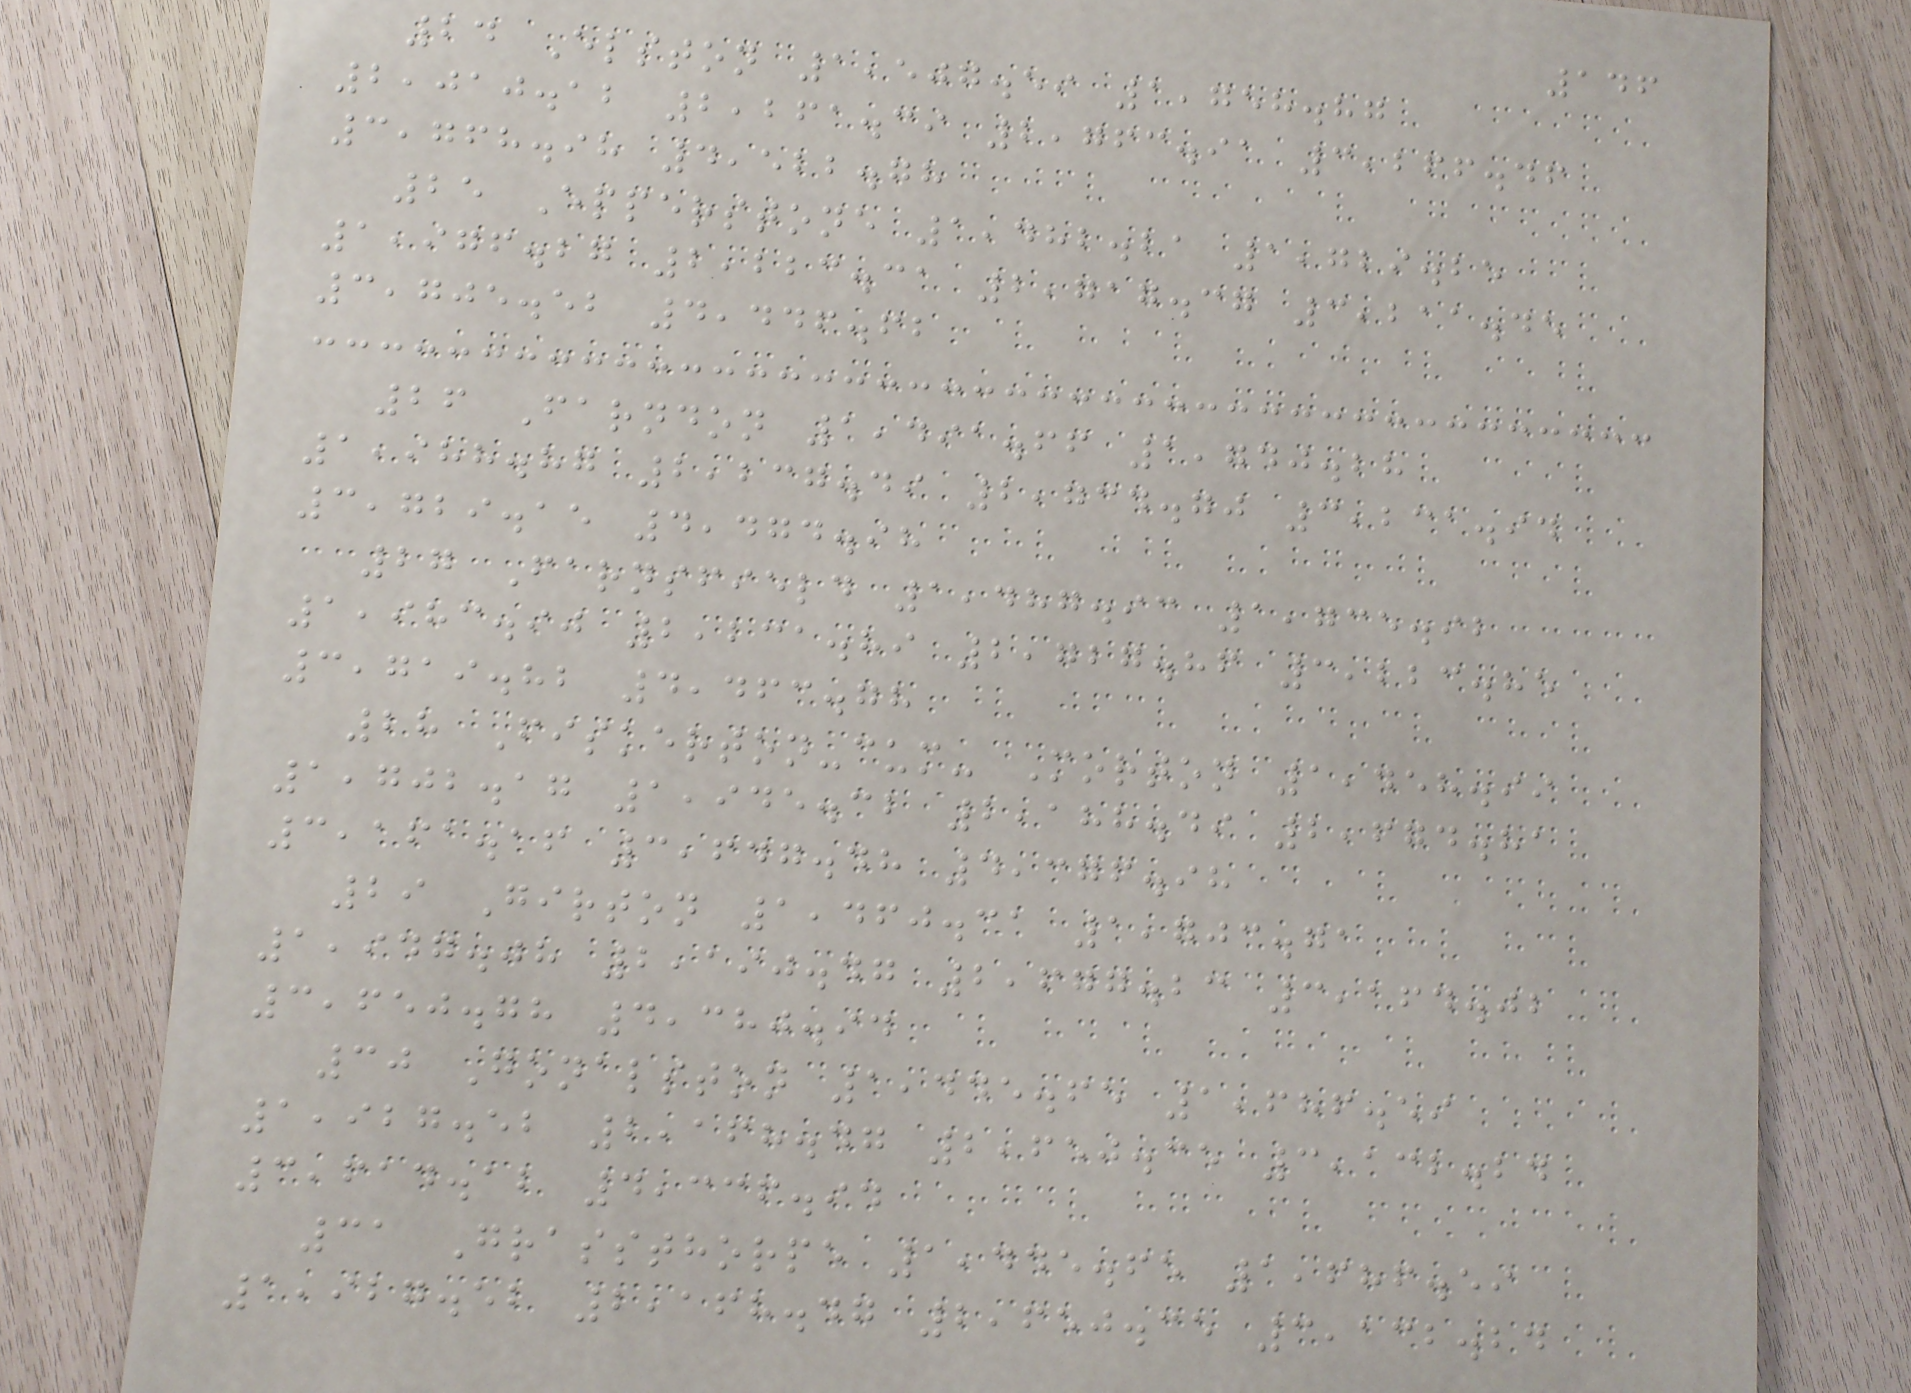146
24 Elston 1,507.59 1,758.87
2,010.12 2,261.39 2,763.91 3,266.46
3,768.98 4,522.78
25 Epperstone 1,482.21 1,729.25
1,976.27 2,223.31 2,717.37 3,211.45
3,705.52 4,446.62
26 Farndon 1,491.66 1,740.28
1,988.87 2,237.49 2,734.70 3,231.94
3,729.15 4,474.98
27 Farnsfield 1,487.93 1,735.92
1,983.90 2,231.89 2,727.86 3,223.85
3,719.82 4,463.78
28 Fiskerton-cum- Morton 1,458.99
1,702.17 1,945.32 2,188.49 2,674.81
3,161.16 3,647.48 4,376.98
29 Girton 1,460.31 1,703.71
1,947.08 2,190.47 2,677.23 3,164.02
3,650.78 4,380.94
30 Gonalston 1,445.65 1,686.59
1,927.52 2,168.47 2,650.35 3,132.24
3,614.12 4,336.94
31 Grassthorpe 1,445.65 1,686.59
1,927.52 2,168.47 2,650.35 3,132.24
